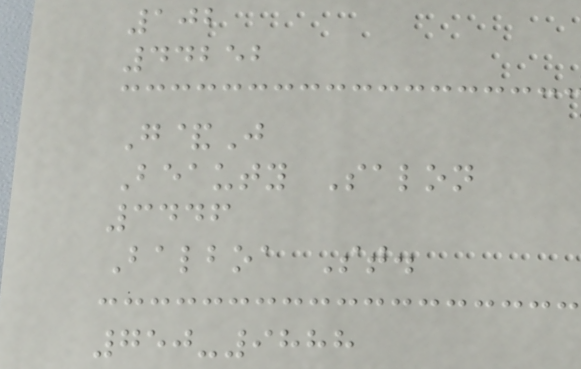102
44252
G&J
Beauty Salon
3446
Balboa St.
750-9888
